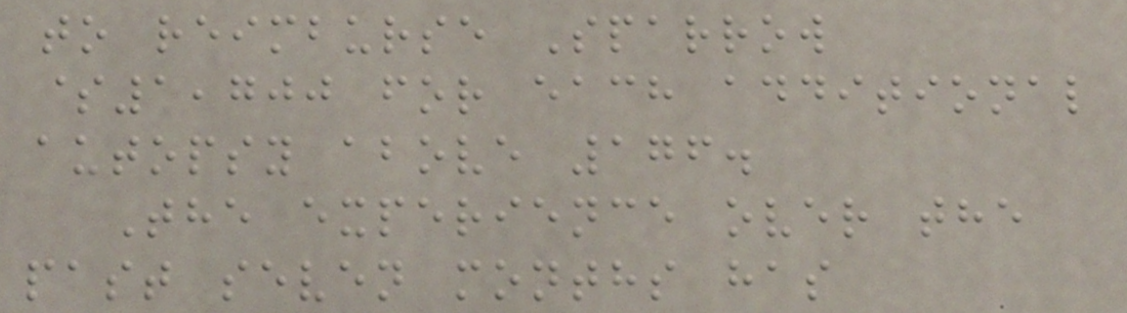to reimburse Sparrow
$1,700 for each additional
autopsy above 176.
The experience over the
past seven months has
